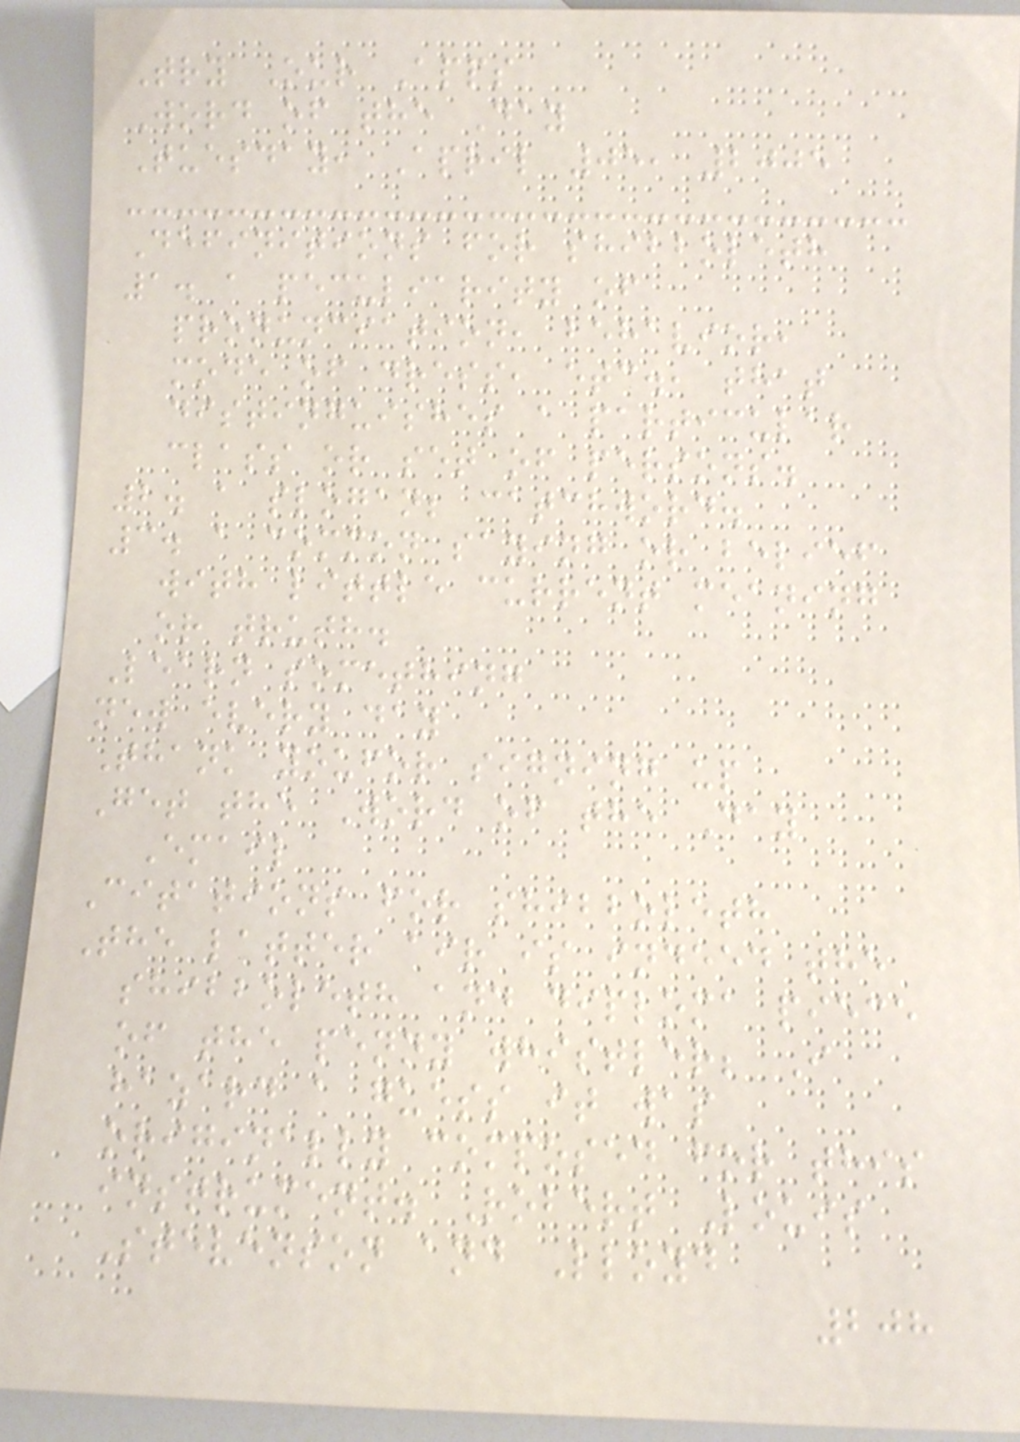Try Our Apps
Word of the Day
Tuesday, April 05, 2005
Definitions for shibboleth
1. a peculiarity of
pronunciation, behavior,
mode of dress, etc., that
distinguishes a particular
class or set of persons.
2. a slogan; catchword.
3. a common saying or belief
with little current meaning
or truth.
Learn something
new every day
Thank youfor signing up
Get the Word of the Day
Email
Citations for shibboleth
The latter air is indeed the
shibboleth and diploma piece
of the penny whistler; I
hazard a guess it was
originally composed for this
instrument. Robert Louis
Stevenson and Lloyd
208
